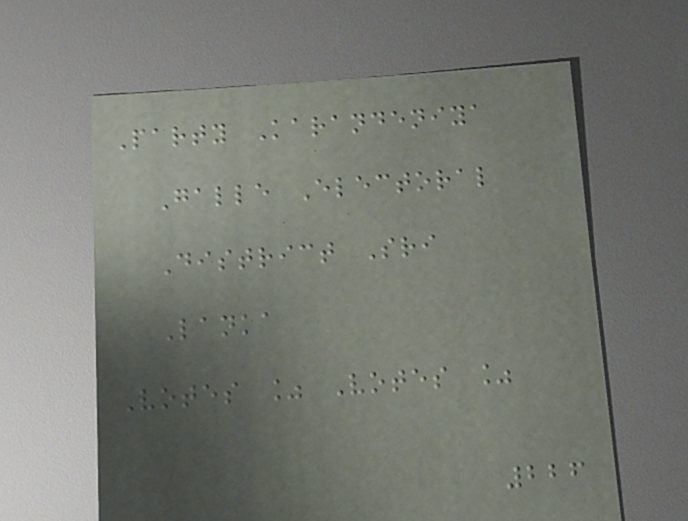Party Karandeniya
Galle Electoral
District Sri
Lanka
Votes % Votes %
226
